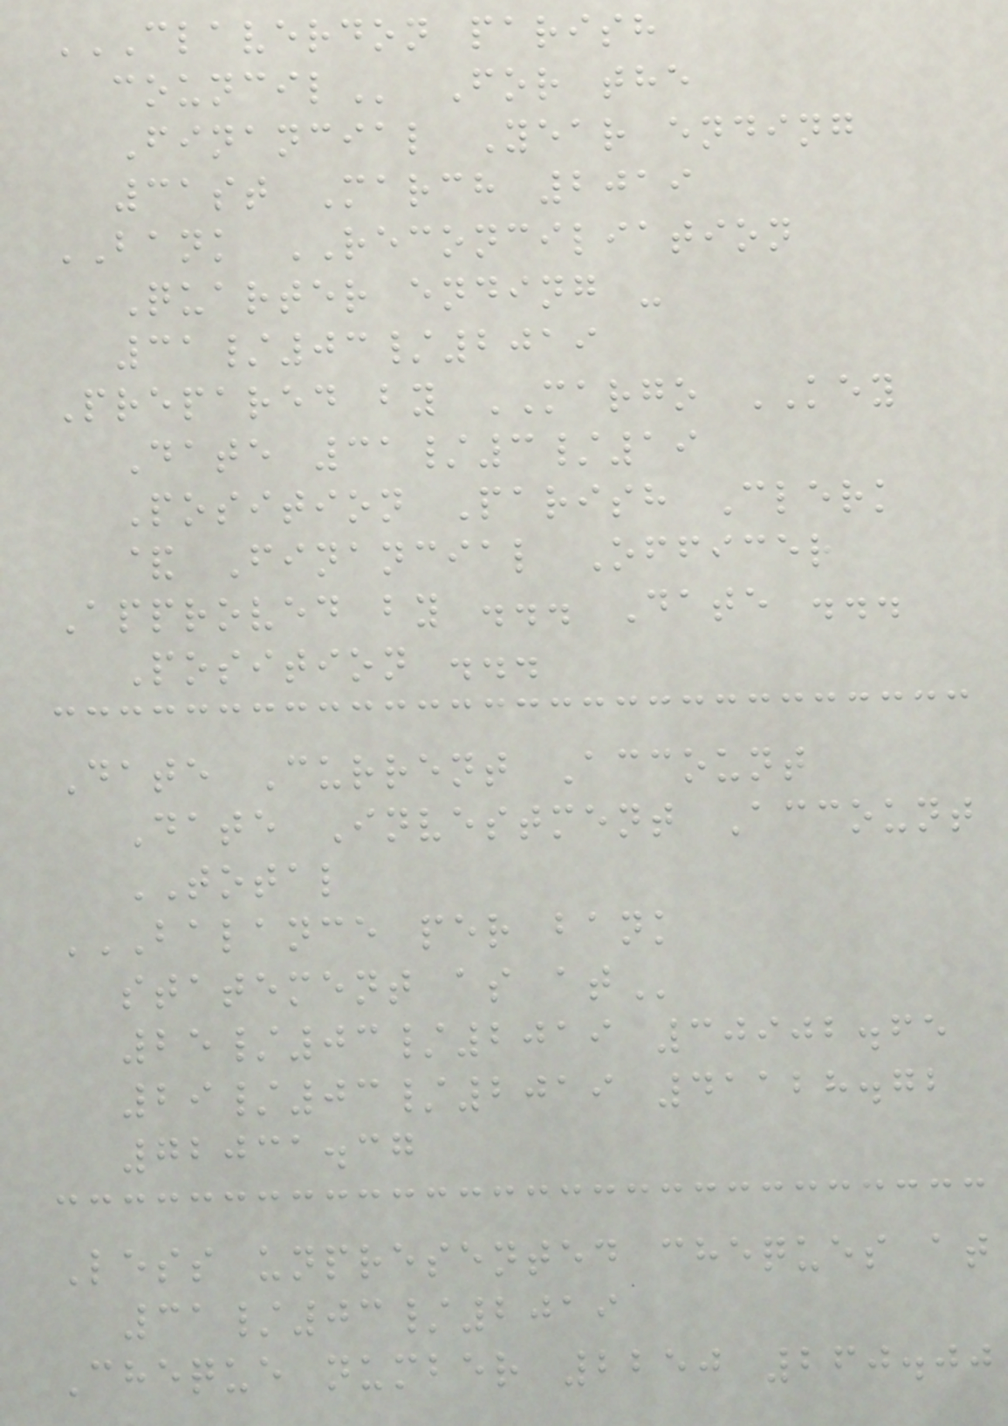CLAVERDON PARISH
COUNCIL For the
Financial Year ending
31st March 2019
BANK RECONCILIATION
Quarter ending -
31/03/2019
Prepared by MARGO KEY
Date 31/3/19
Position Parish Clerk
& Financial Officer
Approved by ... Date ...
Position ...
Date Current Account
Date Investment Account
TOTAL
BALANCE PER BANK
STATEMENT AS AT
25/03/2019 30902.65
29/03/2019 41128.72
72031.37
Less unpresented cheques at
31/03/2019
Cheque number 2250 260.00
